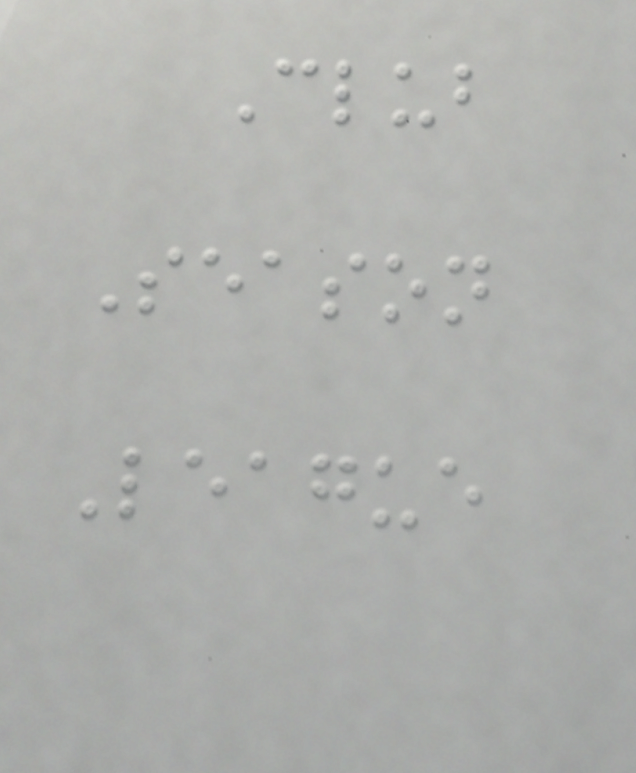Club
Season
League
